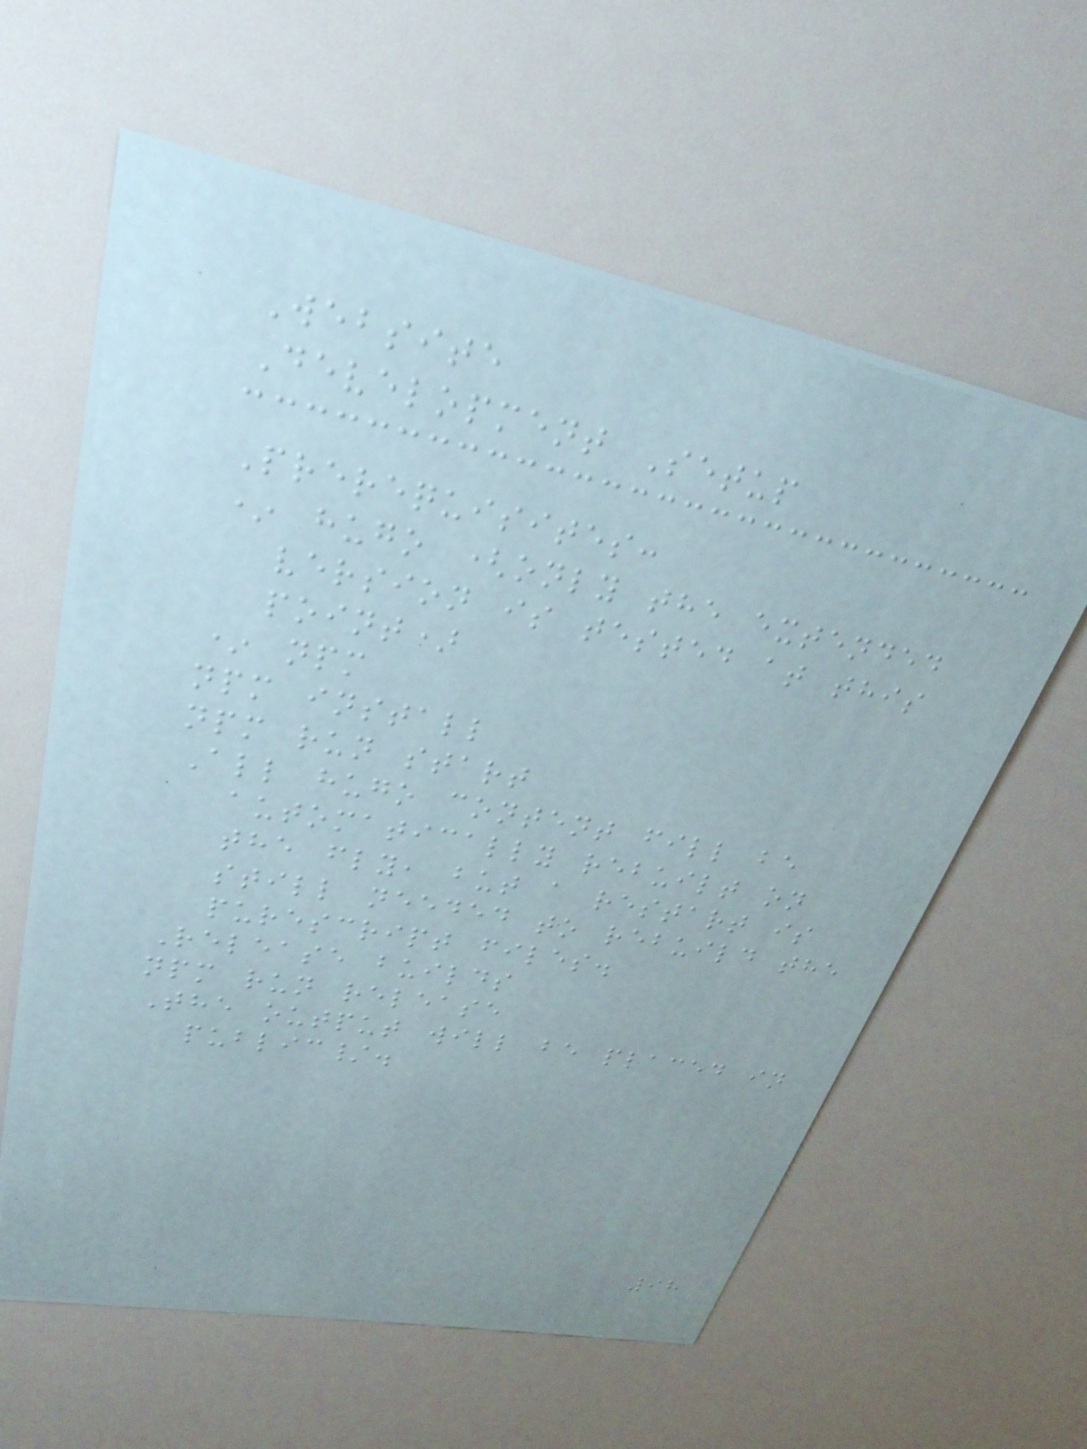Website
Development Setup
Prerequisites:
* hugo (only the extended
version is tested at this
point)
* npm
npm install
npm run start
All hugo content fill be
automatically rebuilt on
the fly, but a restart is
still needed to rebuild the
purescript files.
Release builds
npm run release
The output will be placed in
public/.
98
